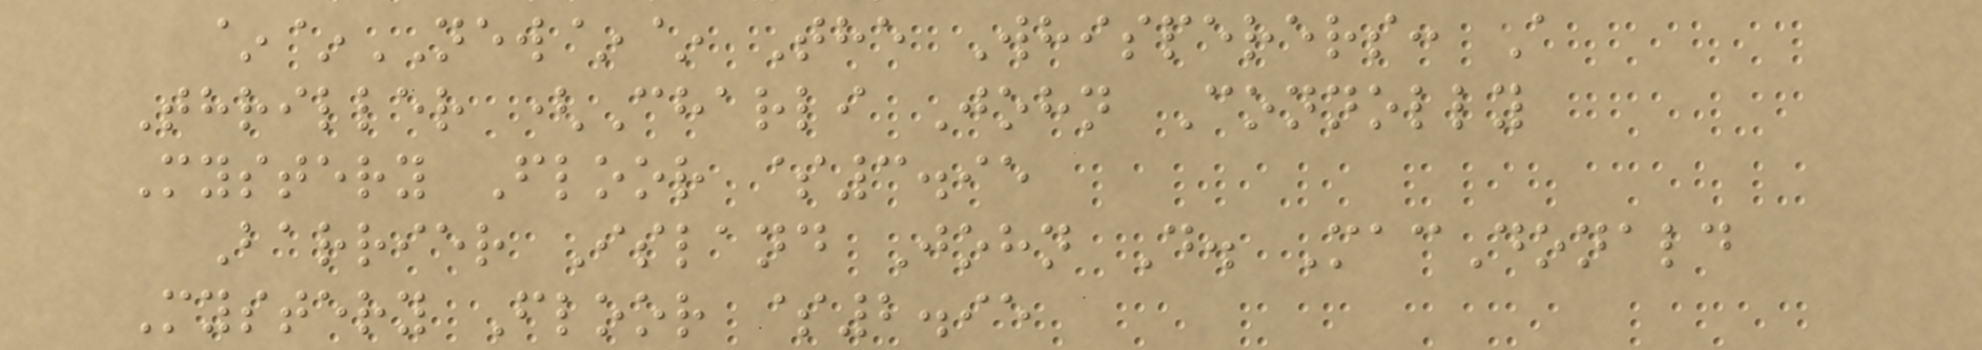~~NEW~~ The Whisperers: A
Thriller (Charli John Connolly
Mystery Floor $3.95
Barrier Island John D. MacDonald
Mystery Floor $2.95
